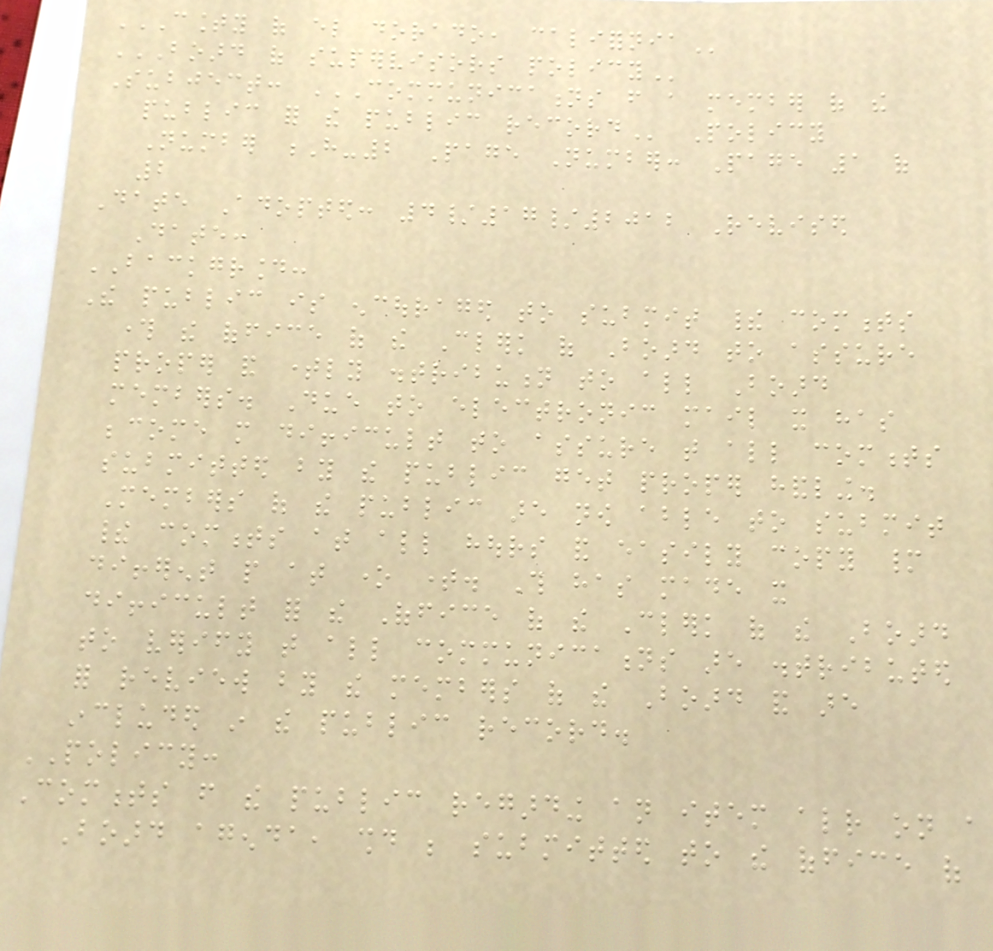COUNTY OF EL DORADO, CALIFORNIA
BOARD OF SUPERVISORS POLICY
Subject: COMMUNICATIONS FROM A MEMBER OF THE
PUBLIC FOR THE PUBLIC RECORD Policy
Number H-2 Page Number: Page 1 of
2
Date Adopted: 4/17/2012 Revised
Date:
BACKGROUND:
The public is encouraged to submit their comments
through the office of the Clerk of Board to assure
proper and timely distribution to all Board
members. Due to electronic mail it has
become more difficult to assure that all comments
submitted by the public get proper handling.
Members of the public are now able to submit
their comments at all hours and easily copy many
different people at one time. This has made it
difficult for the Office of the Clerk of the Board
to verify that all communications are distributed
for review by the members of the Board and are
included in the public record.
POLICY:
Comments from the public regarding an item already on a
Board agenda, should be submitted to the office of
